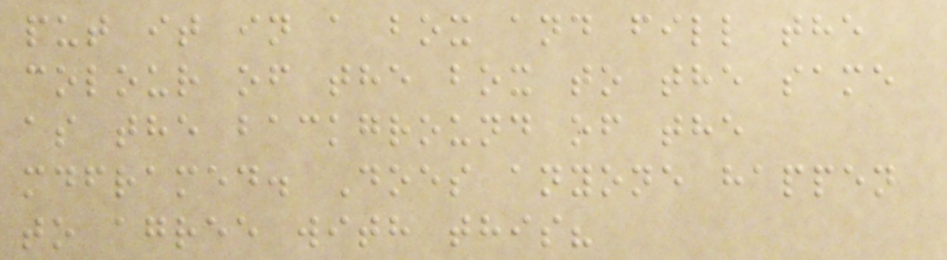put it in a box and fill the
colour of the box to the same
as the background of the
mdframed. Does anyone happen
to agree with this?
